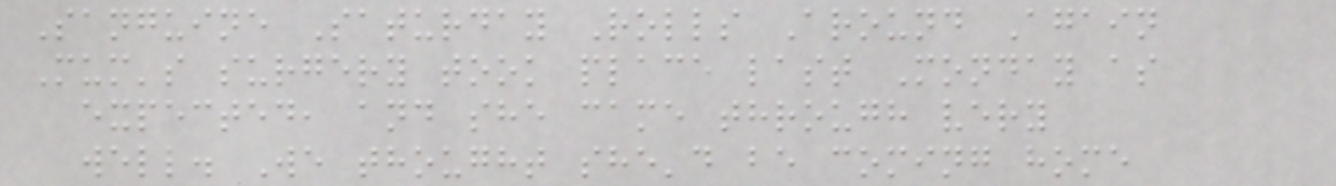Sanguine Saturday Rolls Around Again
Mum's surgery took place last Monday as
expected, and she came through very
well. We thought she'd be coming home
